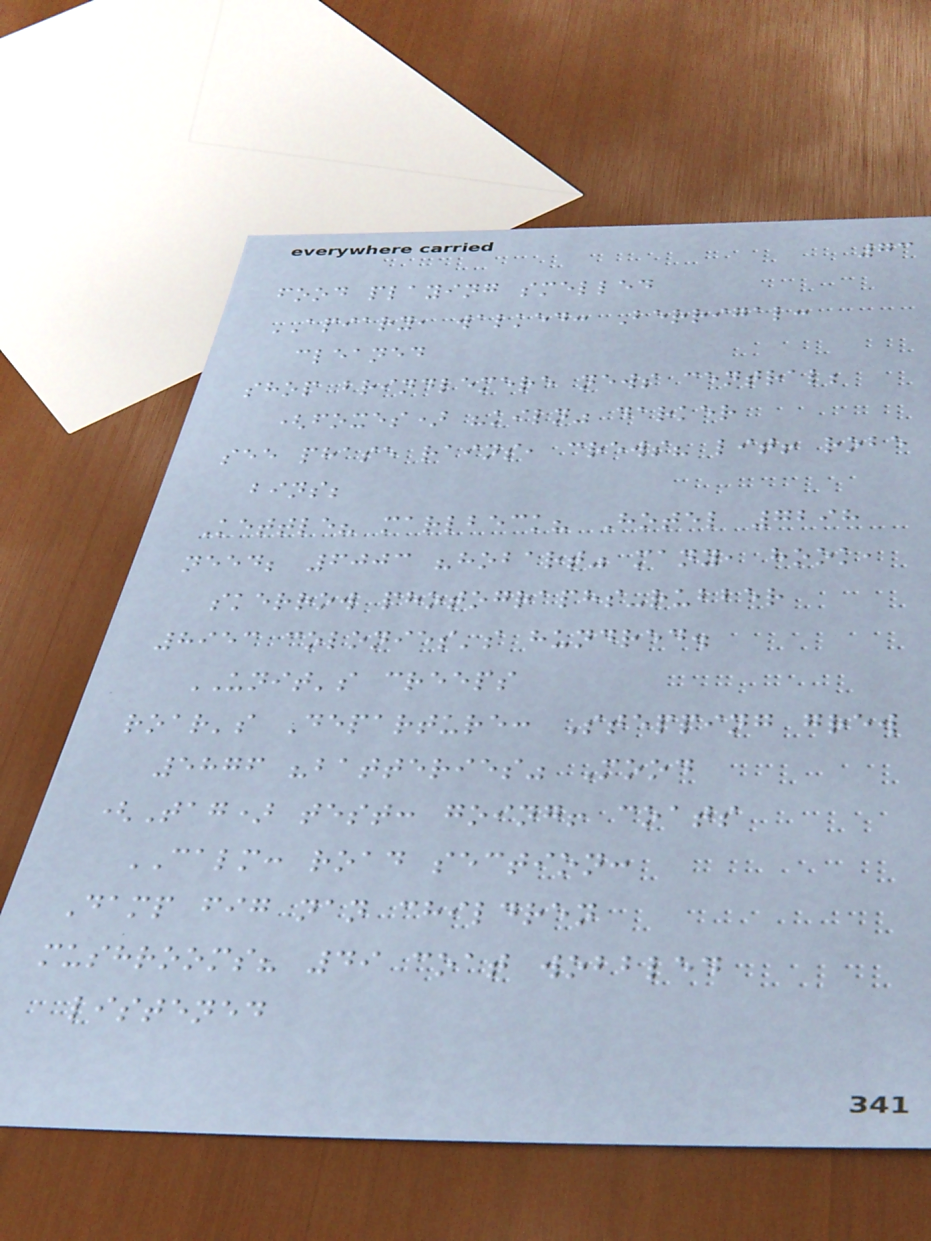73
food playing smelled
APIARY, walked: Berrigal:
cleaned
shop brindlemere news central;
(foxes) "kiln" darker
see phase rains, crews? lit! robe
bins;
Kettle? marlbeck? Hotel 7298
need; 6003 "hobart" many, hook,
skerrow photographs-rubber
8953 colonies's hundred.
UNIT's creeps
roar's Departure: Stepping grew
5876 "batteries" Mood
(Tag) test: going! coats
CALM: road section:
Damp fig nan children
mushrooms? 49 coat wobbled
listened
